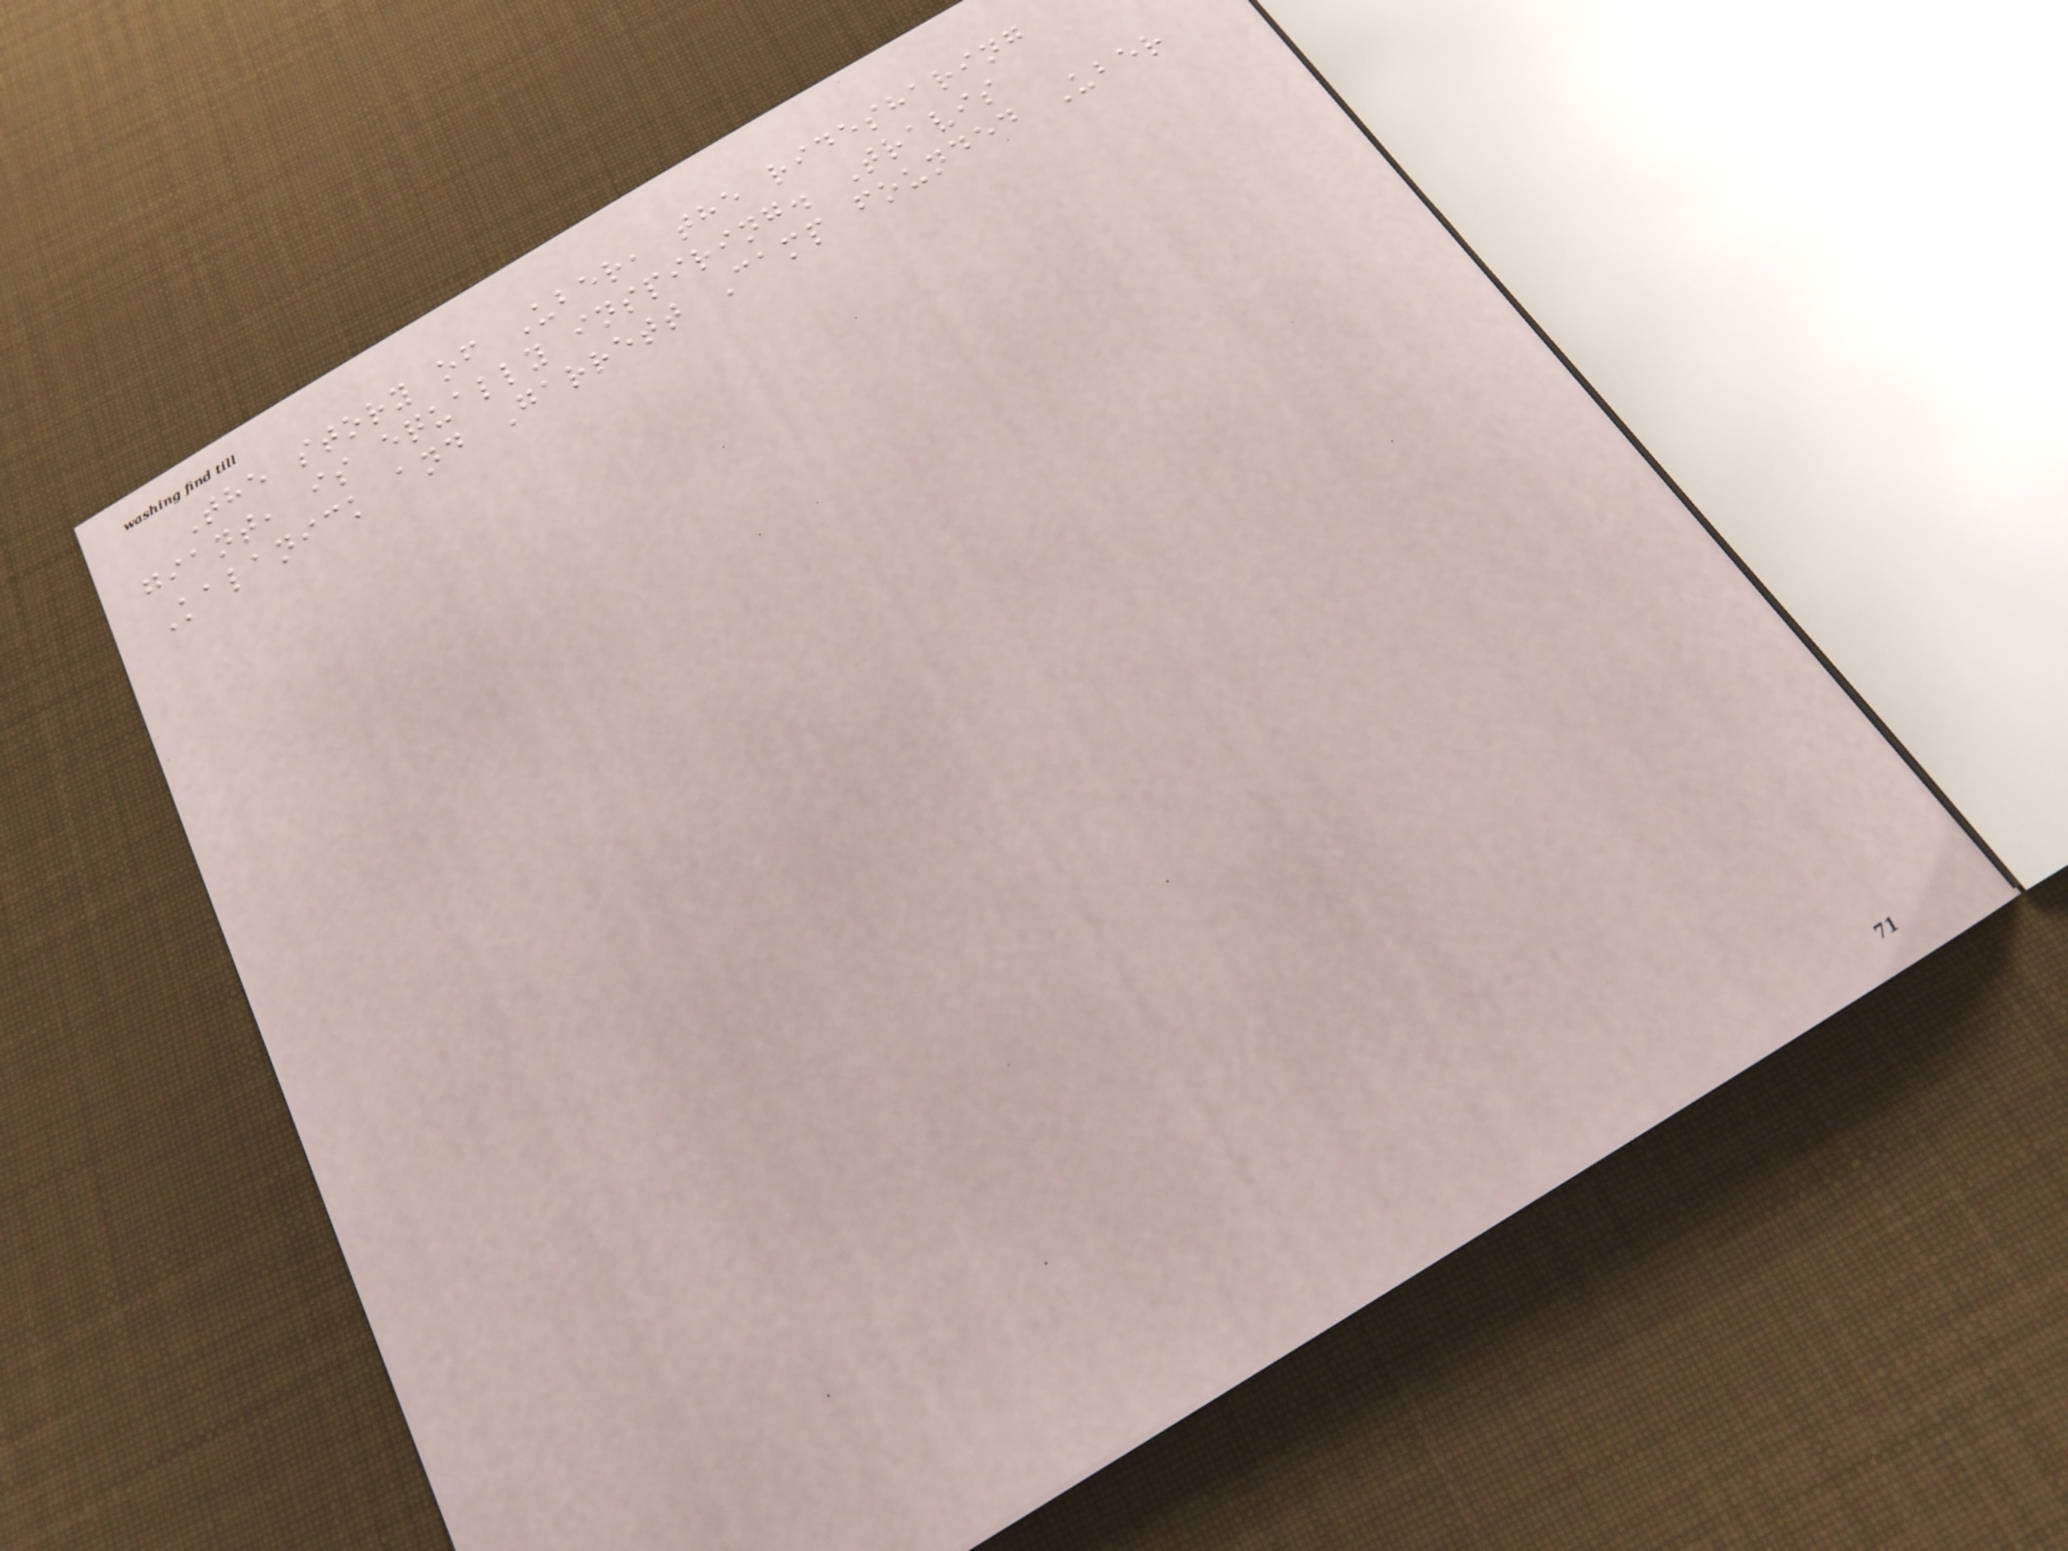The story of Uber, the ridesharing
giant, is equally inspiring. Travis
Kalanick and Garrett Camp founded Uber
